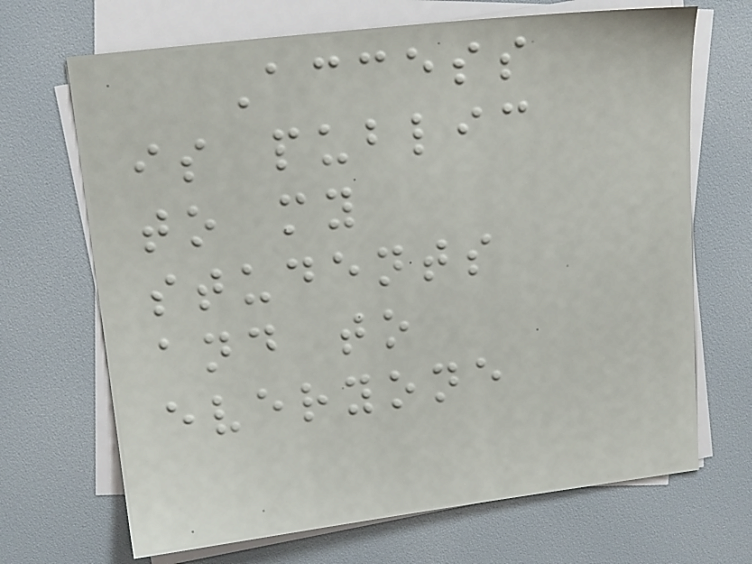Access
is public
to my
students
and to
everyone
